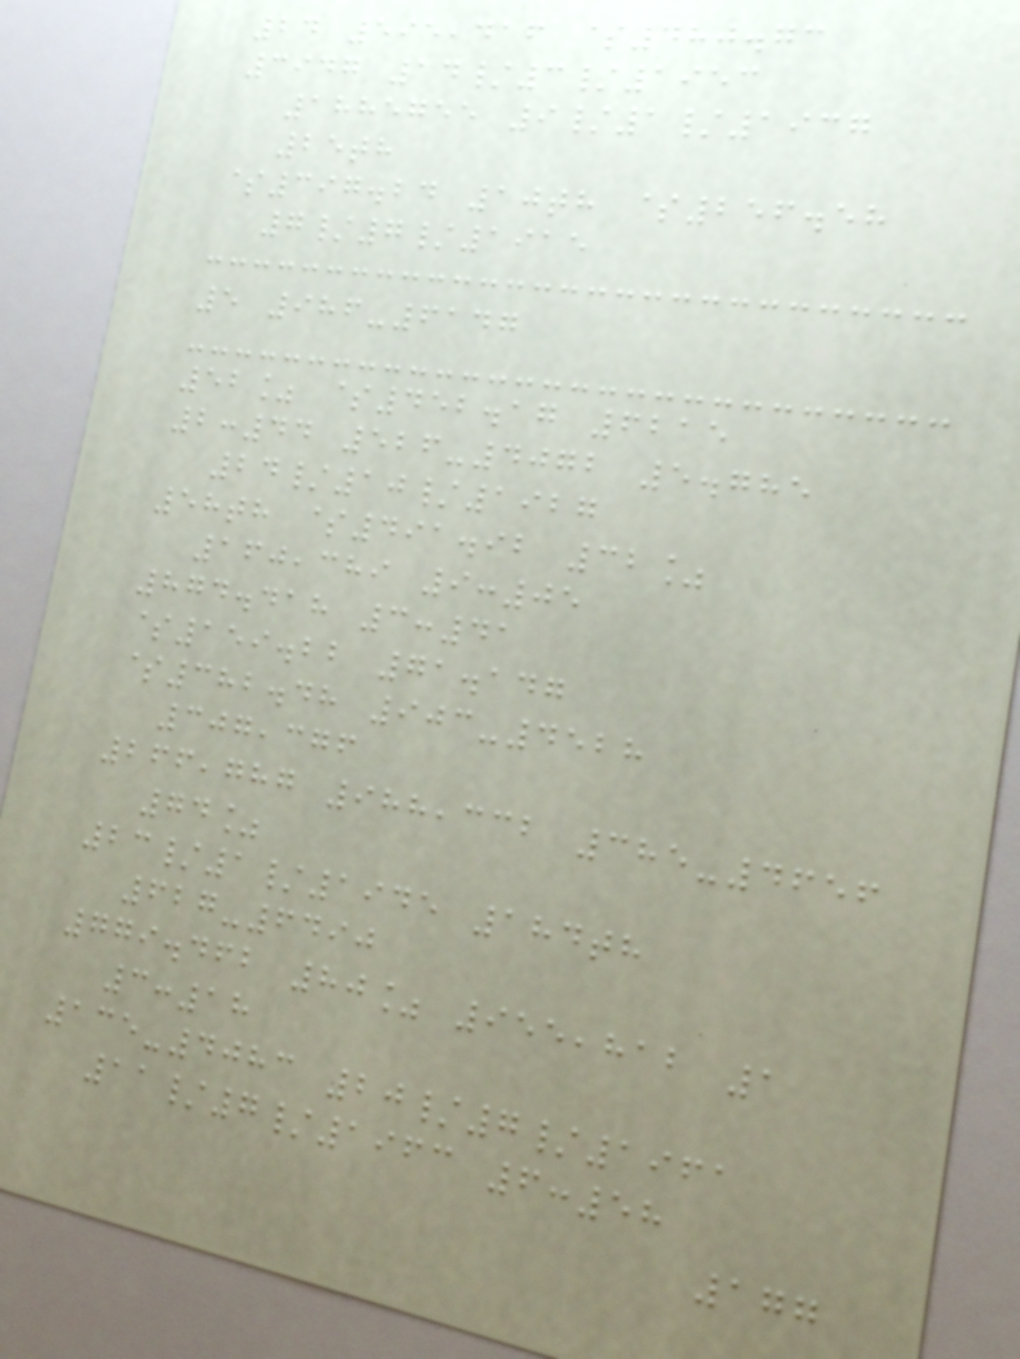24 595,416 $480.73
3947 14/3/1953
1885755 9/1/1937
25th
$397.24 10th $256.58
7/7/1915
5 986-6147
52% $452.17 6215
2:44 526-4072 5.785
24/10/1927
58th $491.92 32%
160,389 9:05
874.418 3:41
$159.22 71.147
$382.48 903-4528
307,376
266,787 988,332 385-4656
74%
23/1/1945 184th
627-6490
779.462 80% 955,812 1
3:18
135-4083 20/7/1961
11/7/1963 6:58
177
